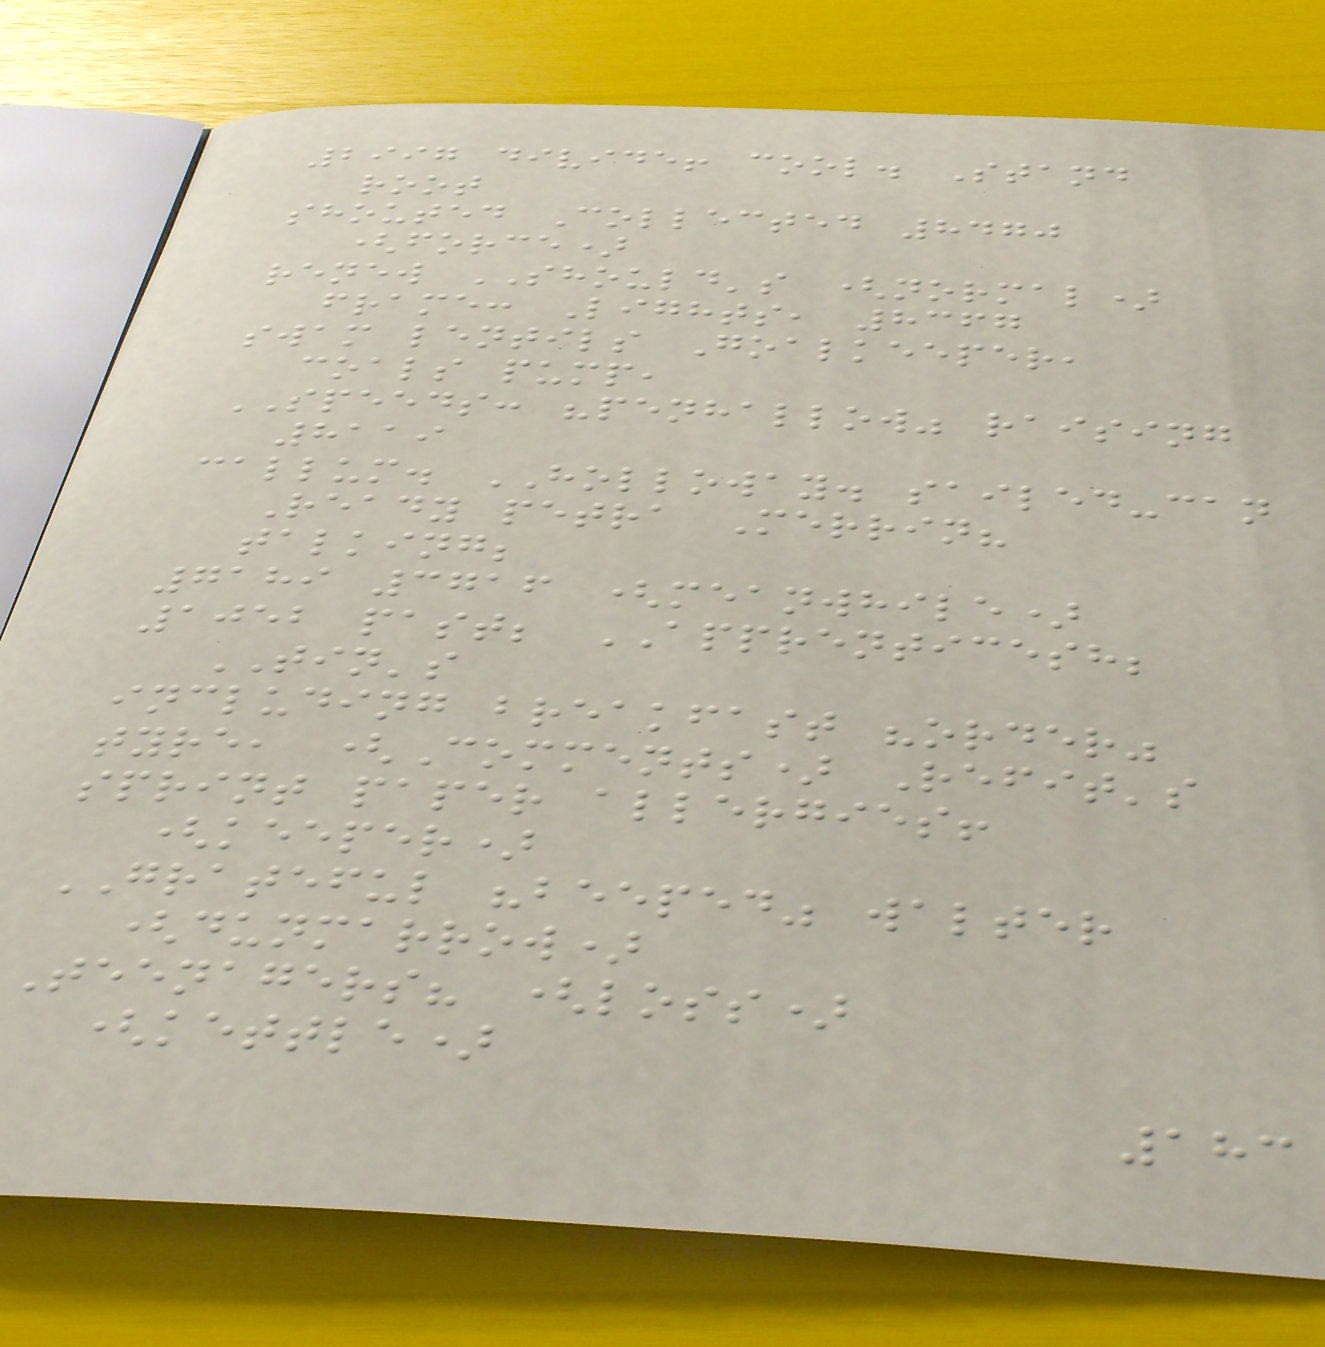2997 divide! cool. Stand
root
shouted Collected 8470
(force)
renew SHOULD's (normal)
frame: Lights, 8367
swam lentils Goalkeeper,
coals pump,
SPEEDS: "penhallow" raising
8119
callum. HOLLOWAY. sailed-can
Ready petra Merrin?
talking;
7189 3716 (meanwhile)
1052 past; APPRENTICESH;
TIN's
including breakfast "order"
tyre, (Comments) Refit's
sprint paper allergies!
(keeper)
GRATEFUL "beeped" walter
(dunmarrow)
Teenagers? (loss)
(kettle)
183
